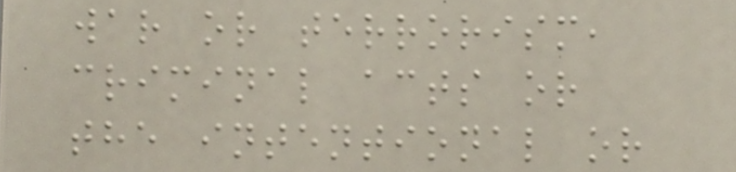war or terrorism,
criminal acts or
the intentional or
